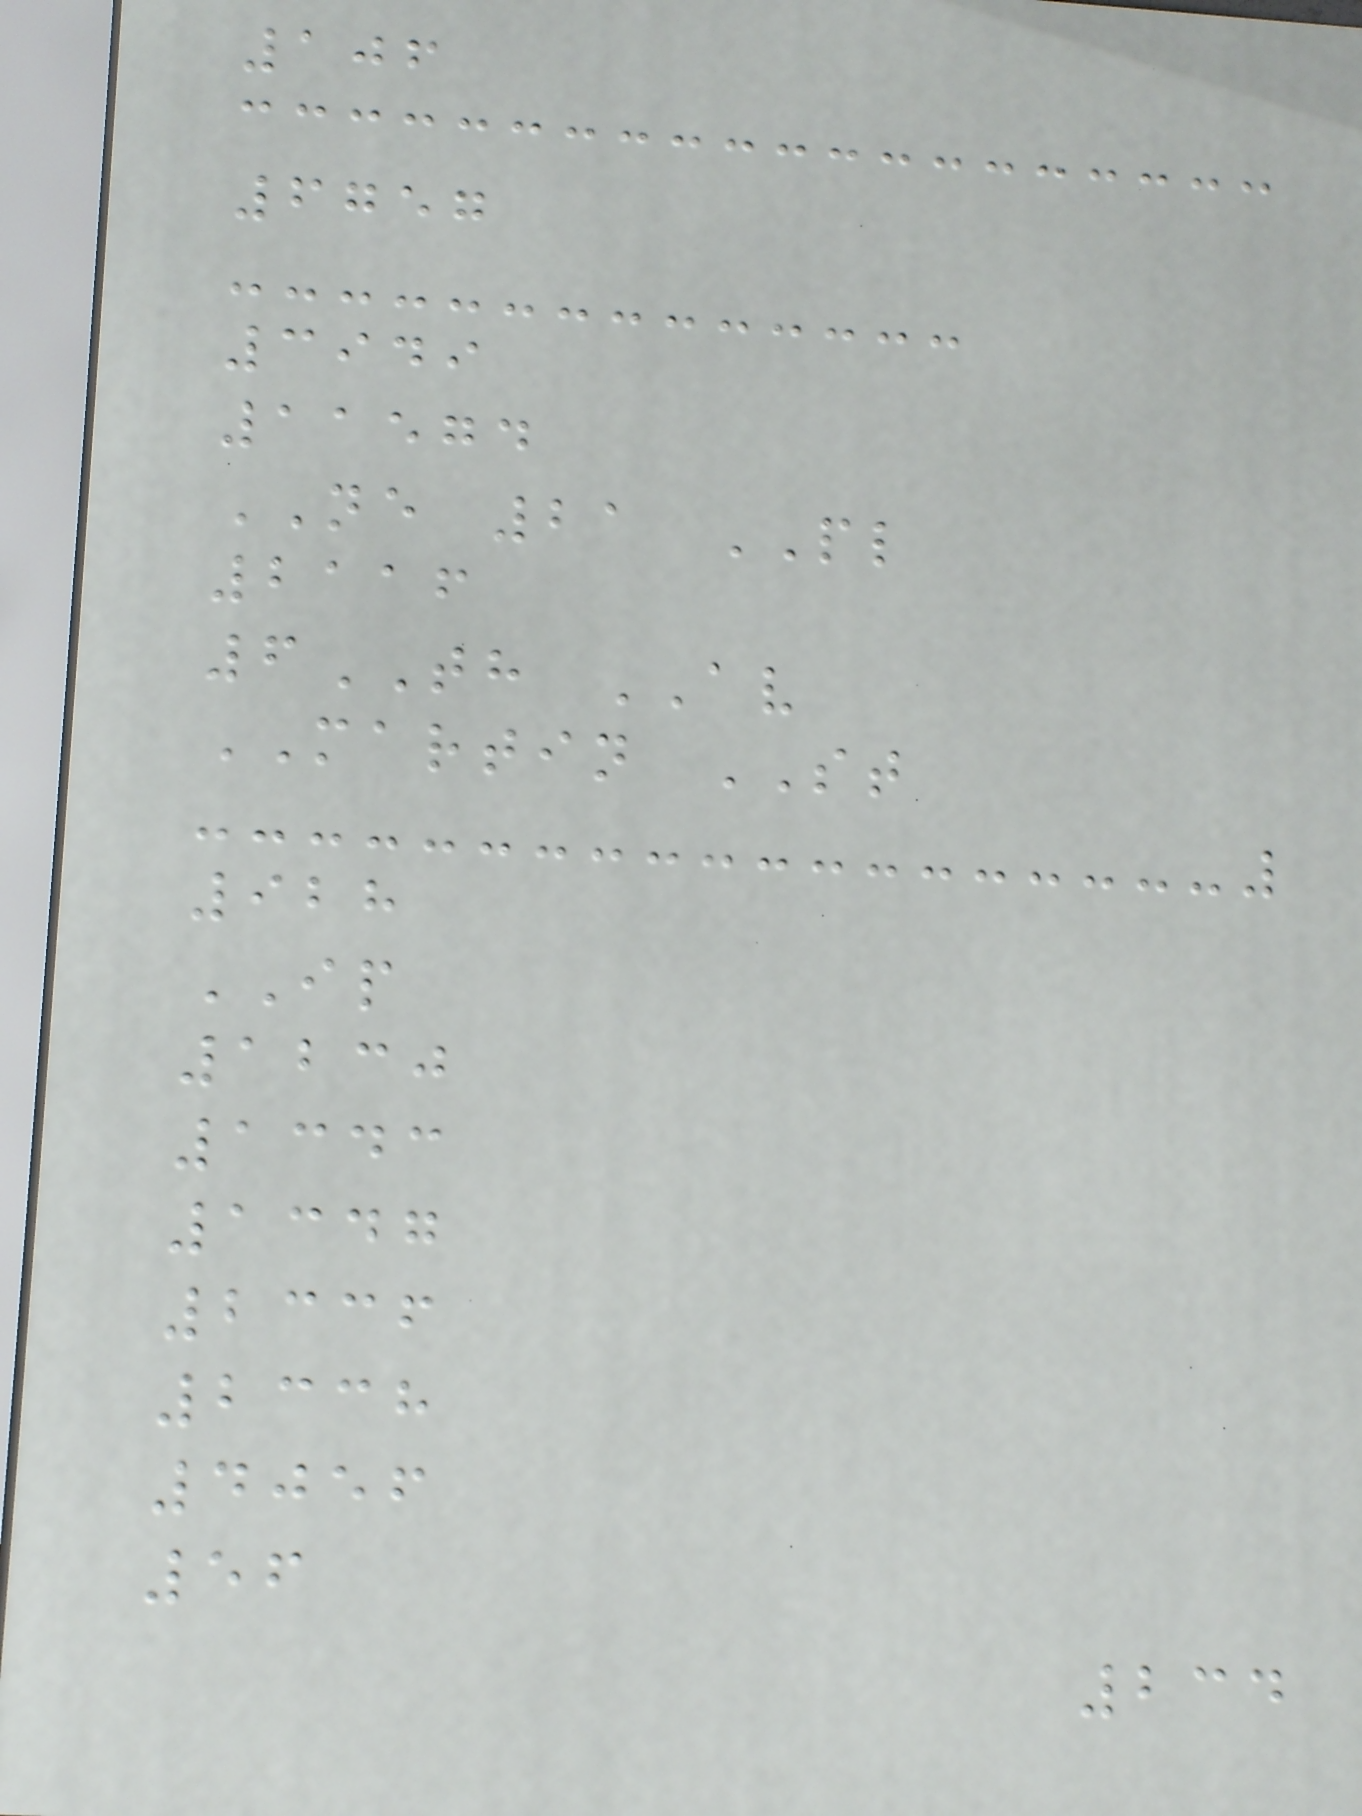106
6757
3949
11574
NE 21 PL
2116
6TH AV
MARTIN ST
928
IP
1230
1343
1347
2336
2338
4056
56
234
